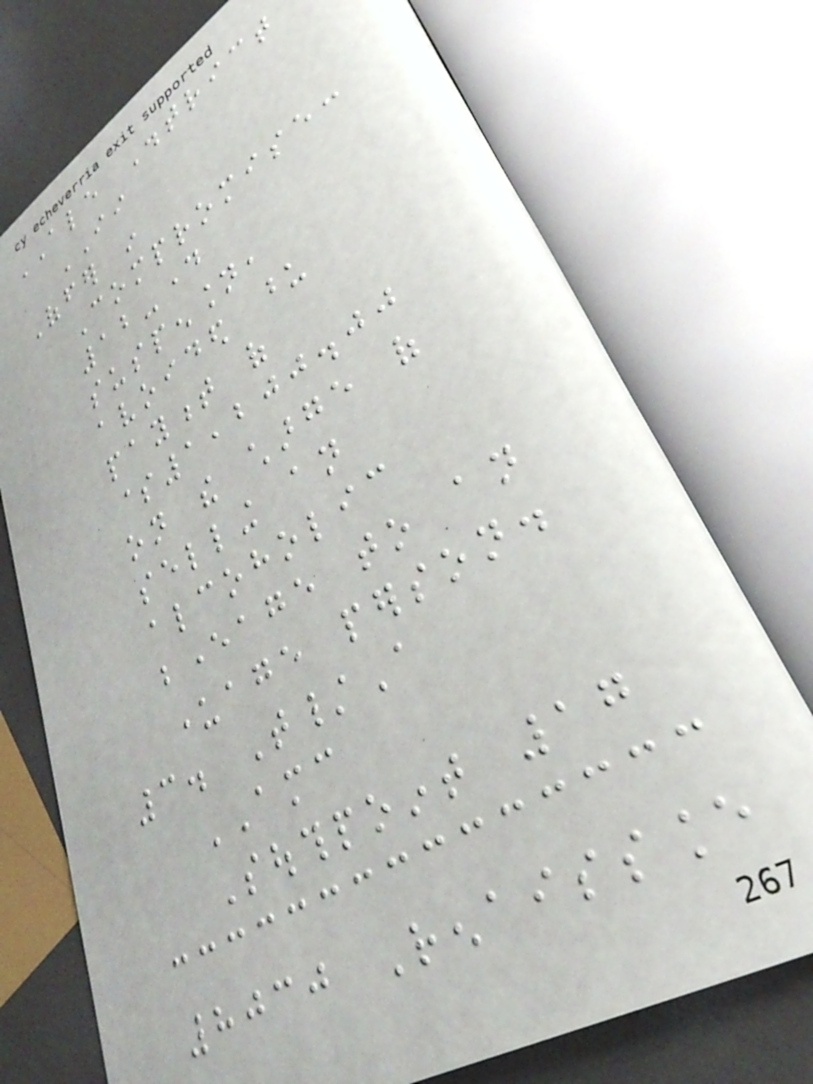ALE District
II
Offer in
Compromise:
12-day
suspension,
avoided upon
payment of
$1,200.00
on the charge of
selling an
alcoholic
beverage to an
underage person.
3. T/A
AMC
Southpoint 17
8030 Renaissance
